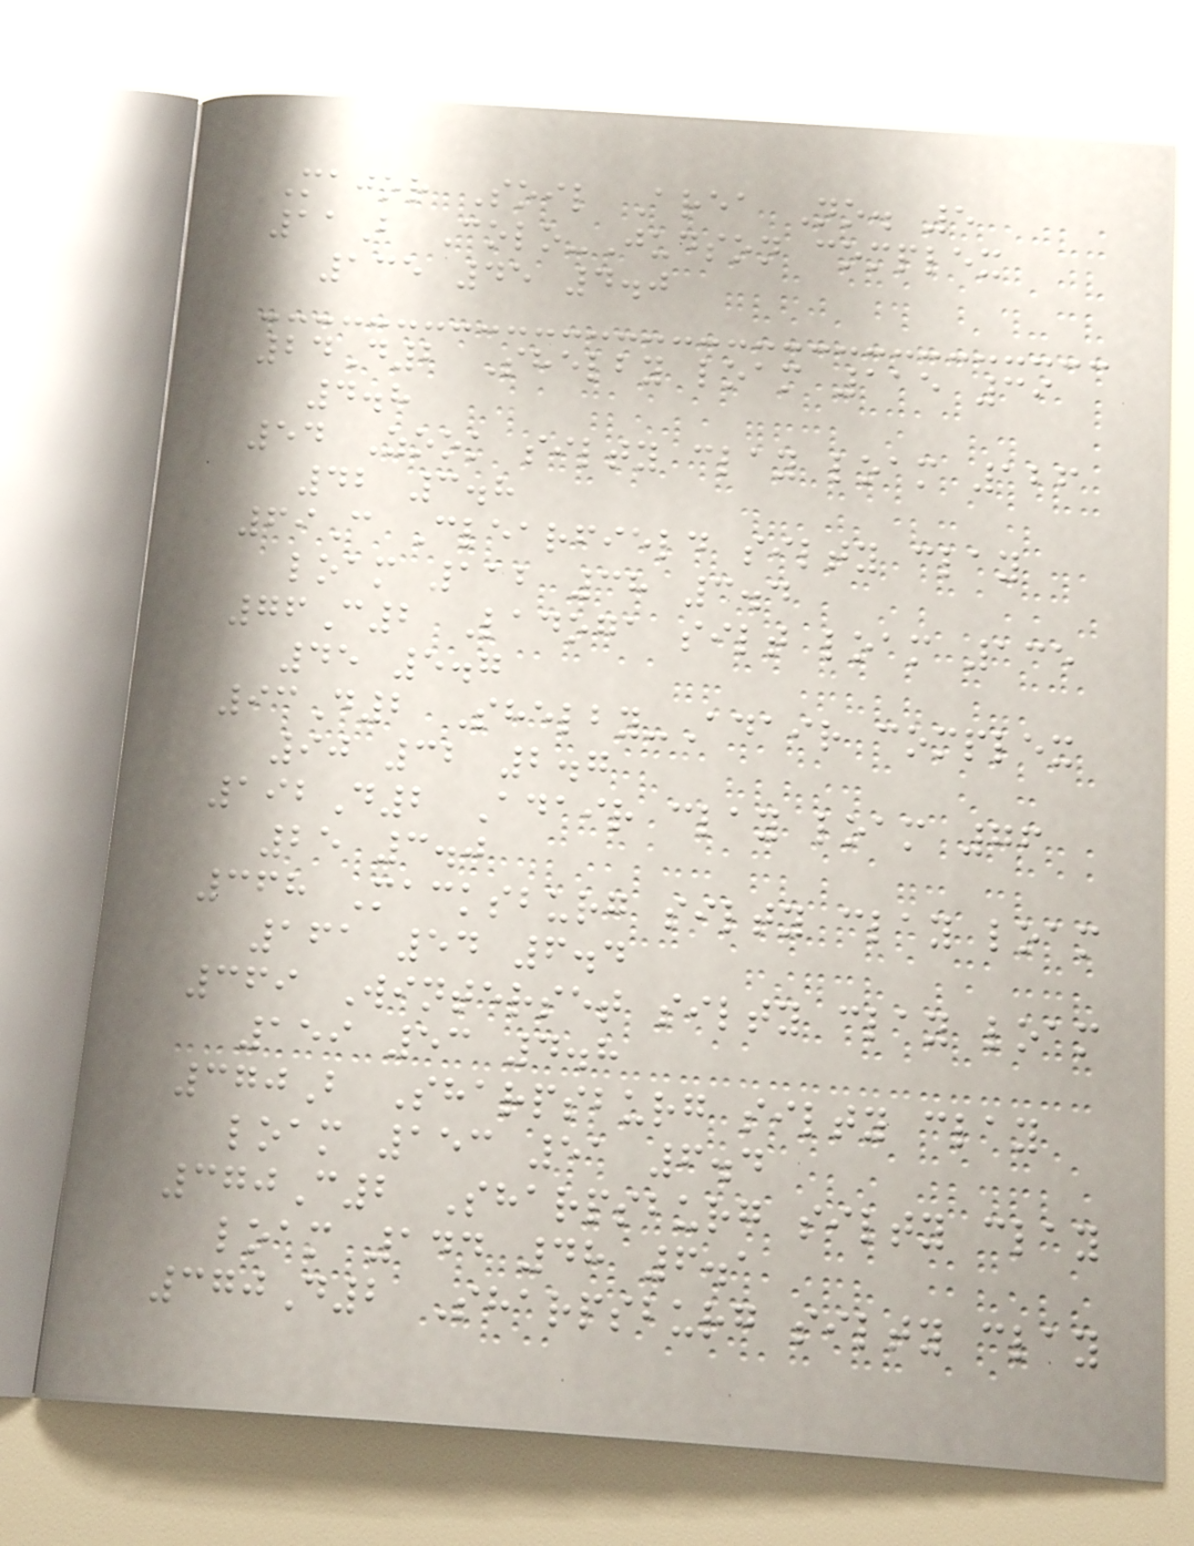Major Soil Area No. 5
11B Colo-Judson complex
135 45 4.0
24D2 Shelby loam 115 39
4.8
54 Zook silty clay loam 126
42 3.8
69C Clearfield silty clay
loam 112 38 3.4
76C2 Ladoga silt loam 135
45 5.7
93D2 Shelby-Adair complex
90 32 2.7
192D2 Adair clay loam 76
25 3.0
368 Macksburg silty clay loam
161 54 6.4
369 Winterset silty clay loam
159 53 4.8
370B Sharpsburg silty clay
loam 153 51 6.4
370C2 Sharpsburg silty clay
loam 144 48 6.1
370D2 Sharpsburg silty clay
